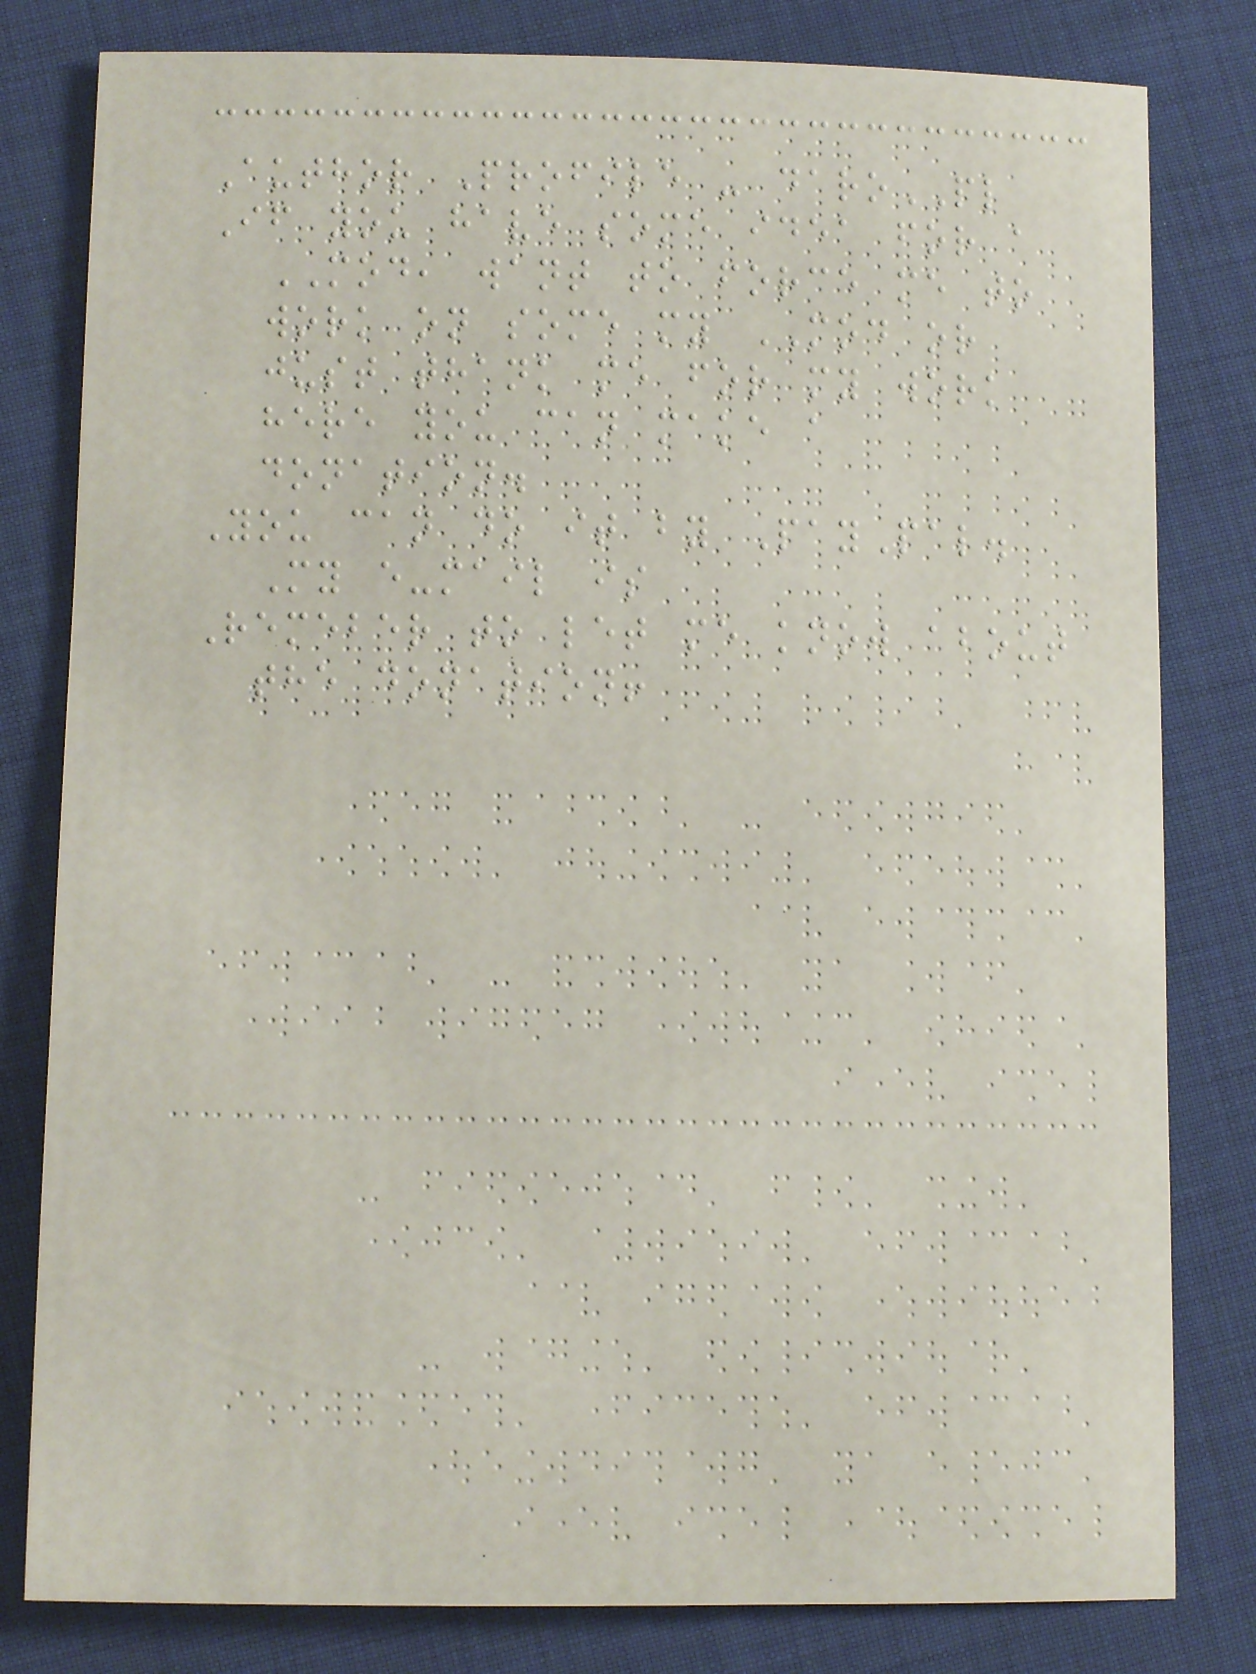Author Profile - daroPL
If you have some idea for a
MOD, want to force me to
work on some my MOD or
just thank me for my work
here you can make a
donation.
You can do it by PayPal.
My e-mail is
Remeber to let me know about
the donation!
